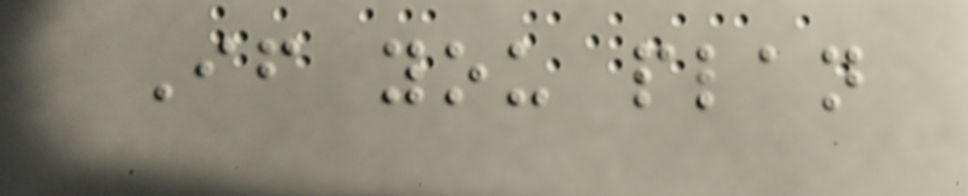If you plan
